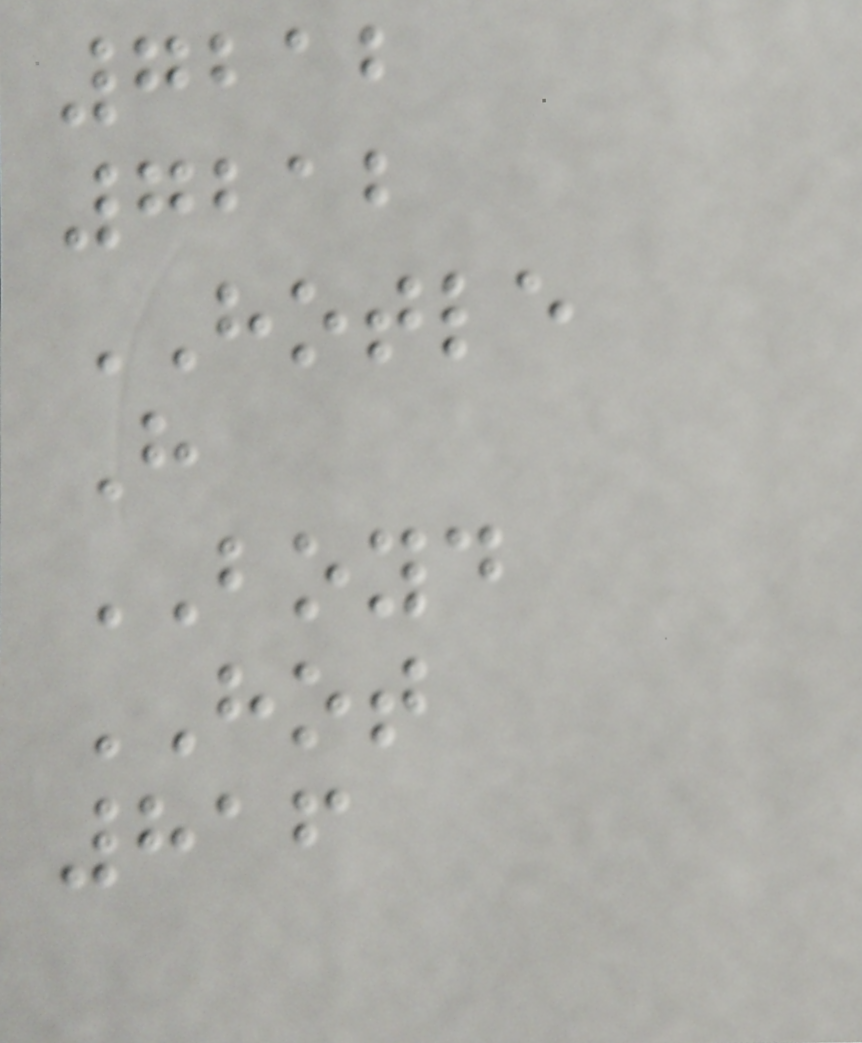7212
7212
HOTLE
H
BOYD
HOT
816
